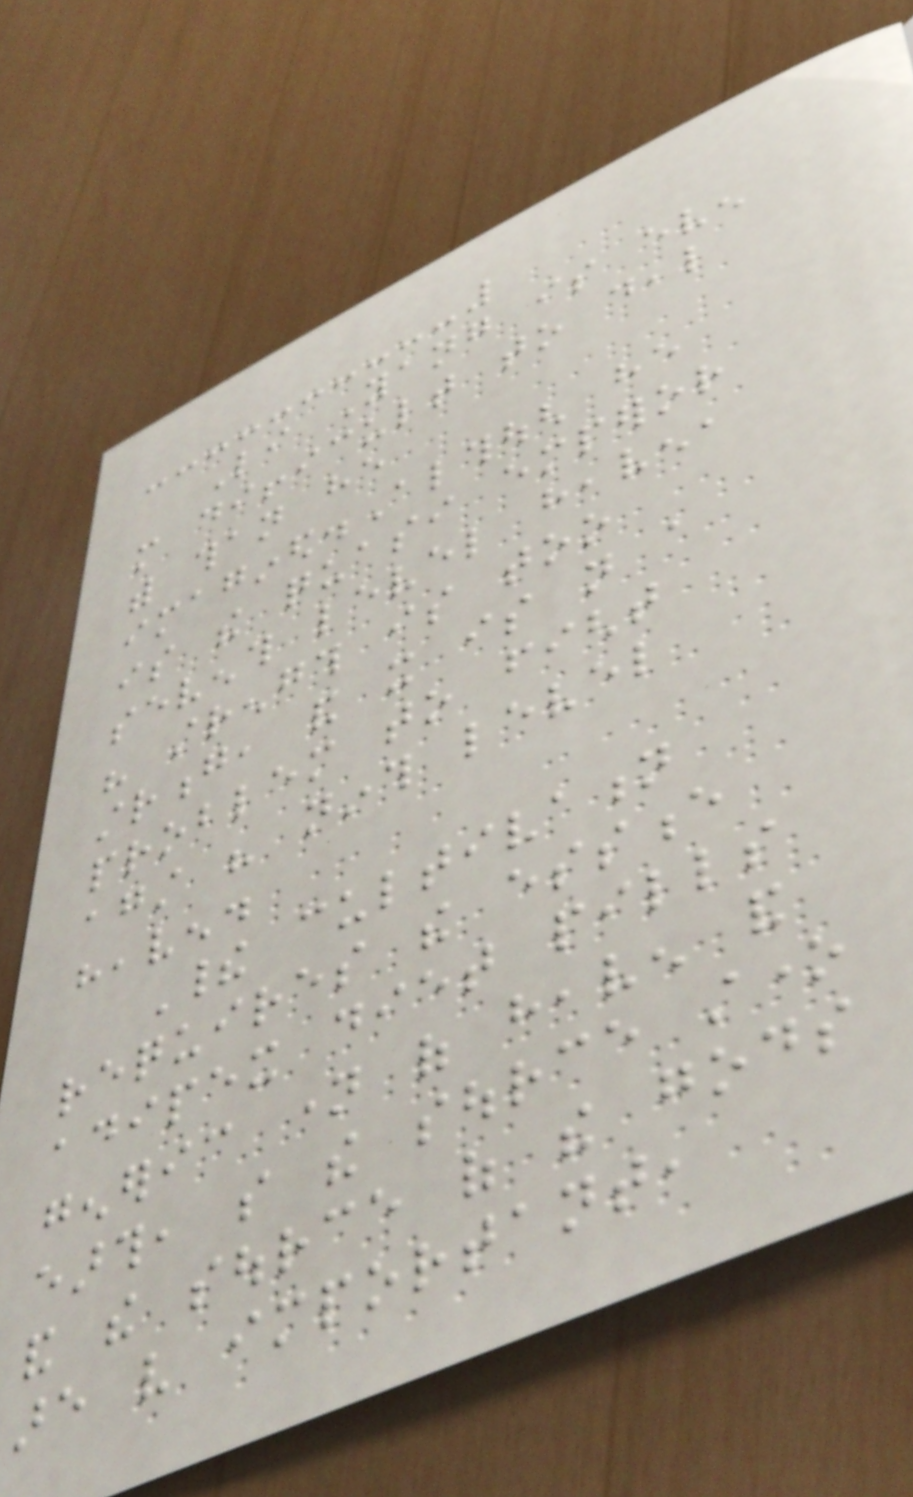Li Yang is even
more difficult to deal
with than he
imagined.Although he
is the quasi emperor
seventh level heaven,
his strength is too
strong, and it is not a
problem to fight
against his ninth level
heaven.
Their cultivation
requires the essence
adipex diet pills
generic name of heaven and
earth, so the source stone
and the source of the gods
are very important,
